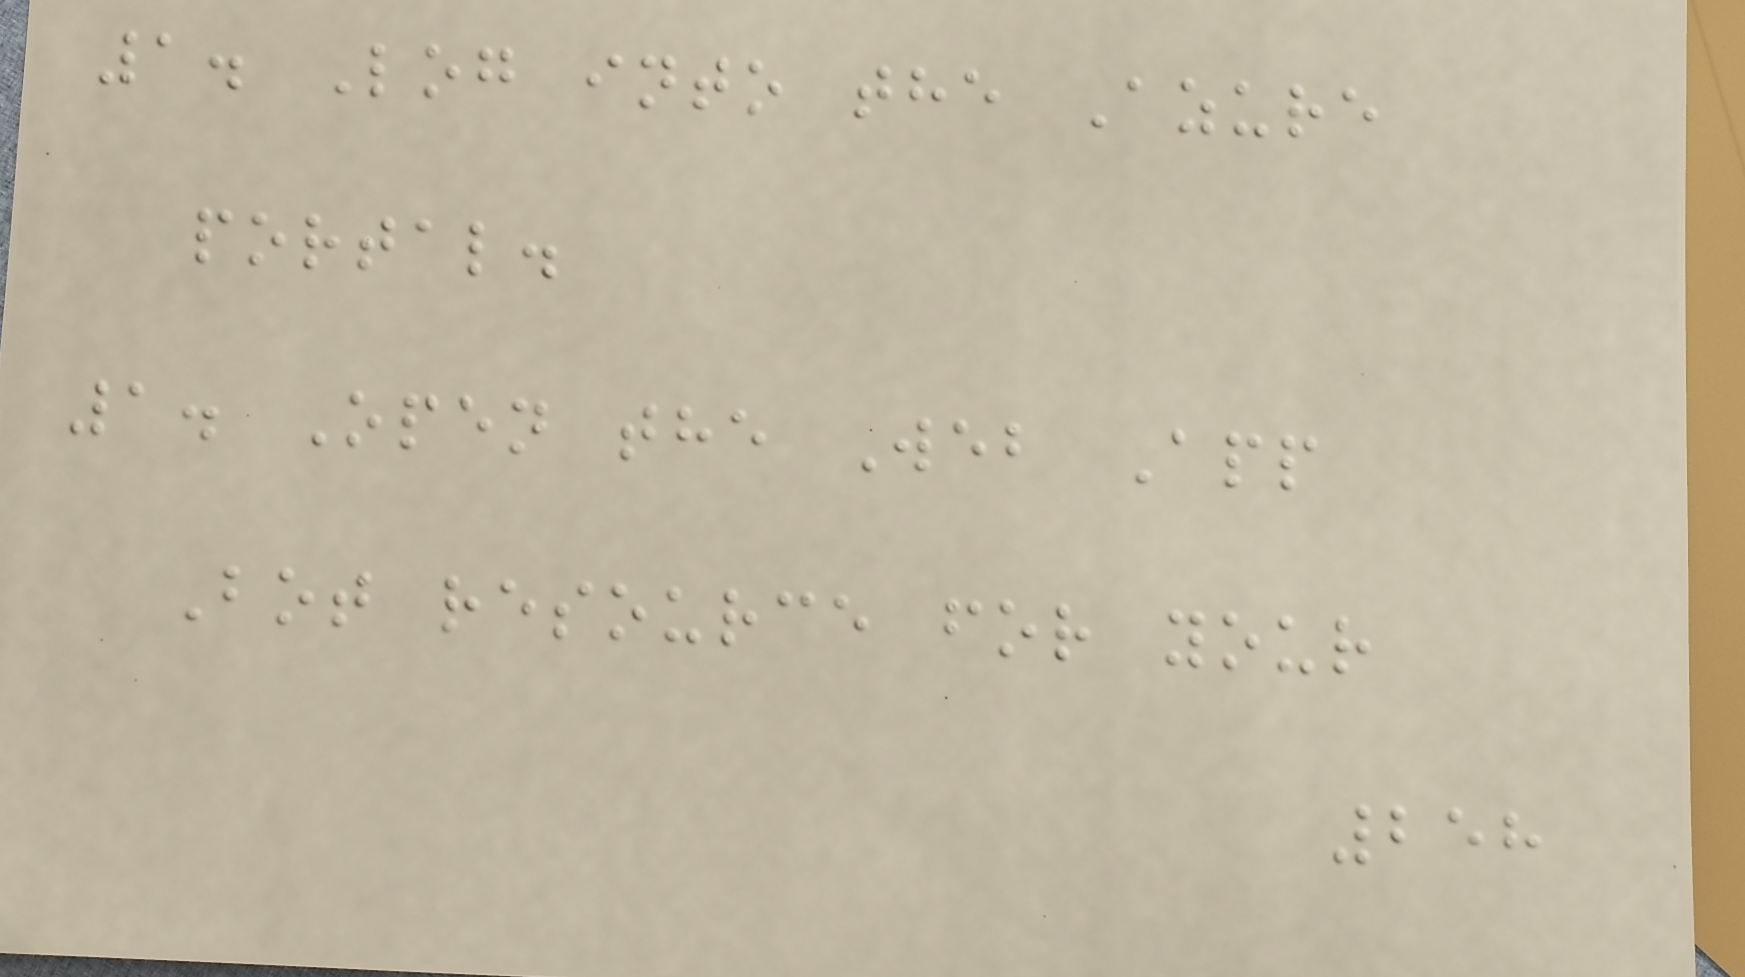1. Log into the Azure
portal.
1. Open the Web App
Bot resource for your
258
